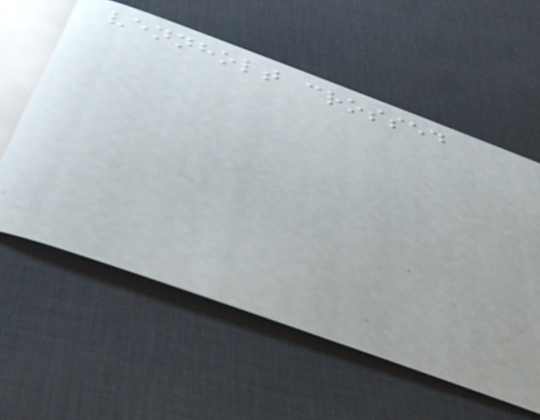vennholt crossed
